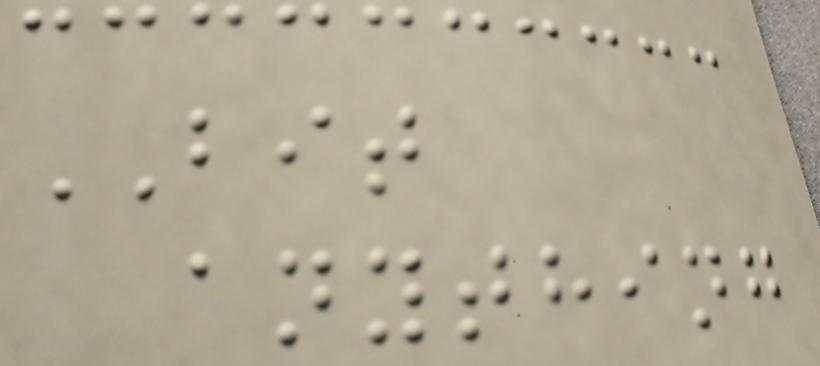BIT
anything
